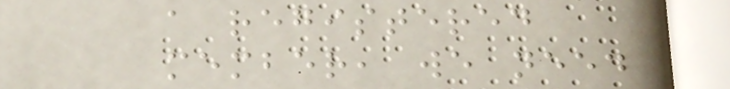a registered
member, we need
